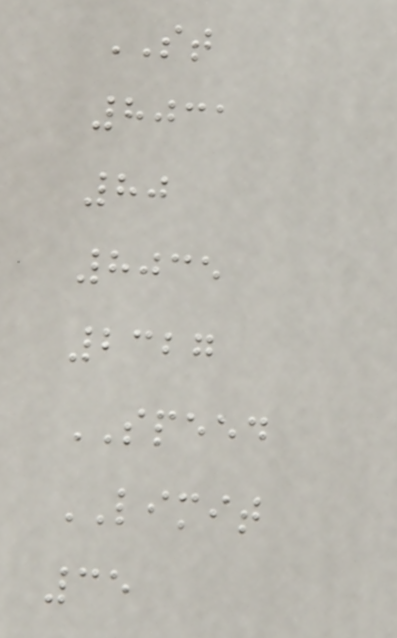ST
8031
80
8035
2327
SPEED
LIMIT
35
